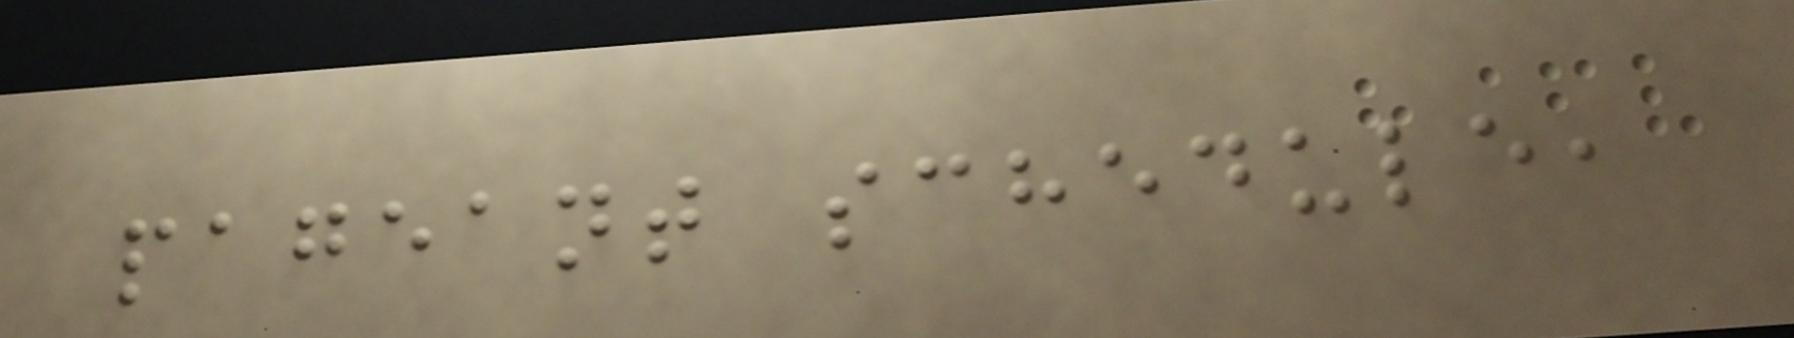pageant schedule,
